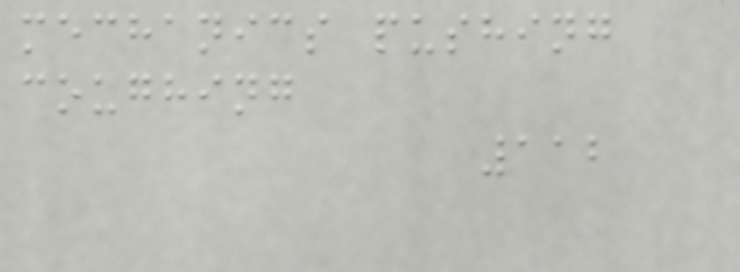mechanics pushing
coughing
112
